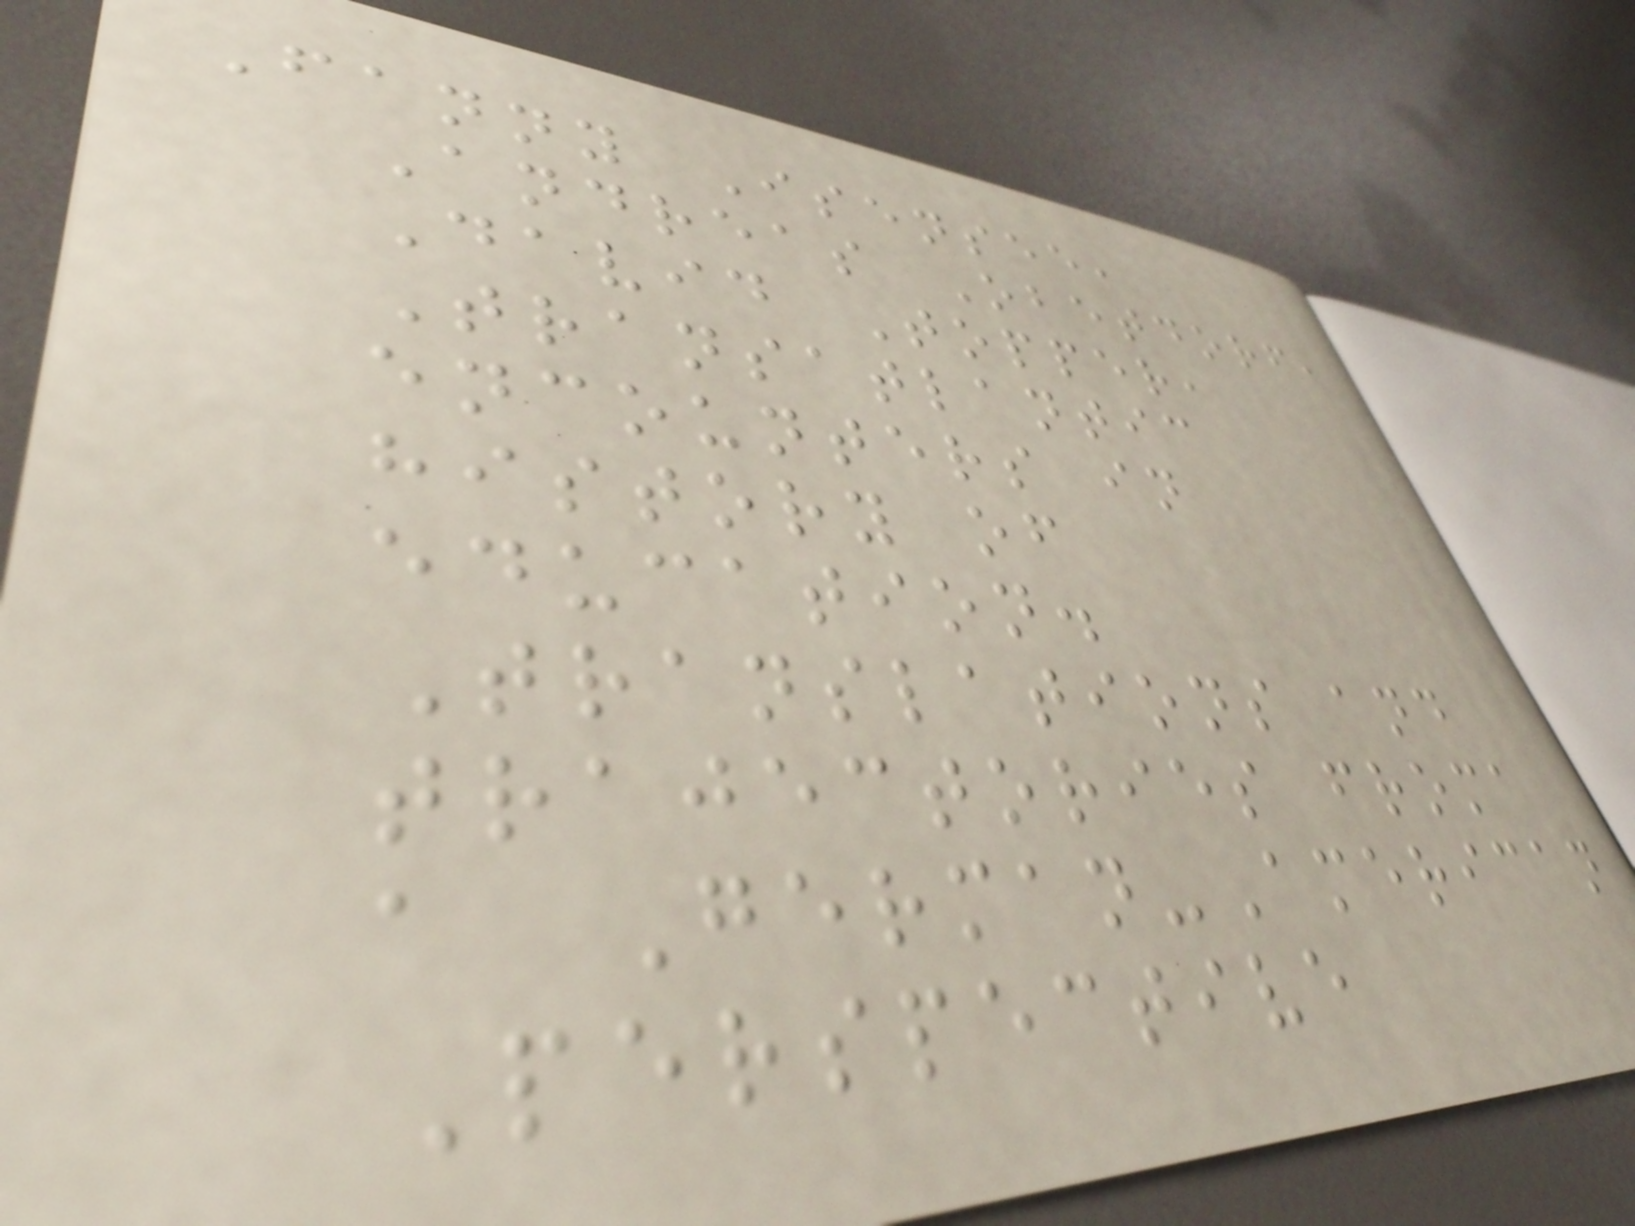Fanny Isensee,
Andreas Obetdorf,
David Topper,
Transatlantic
encounters in
history of
education.
Translations and
trajectories froma
a German-American
Perspective
